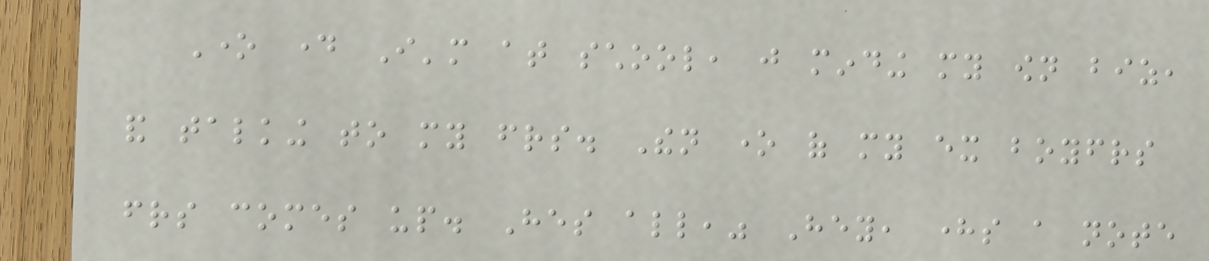One day I'm at school, just minding my own biz,
and talking to my friends. Then one of my ex boyfriends
friends comes up. Hes all," Hey, heres a note
